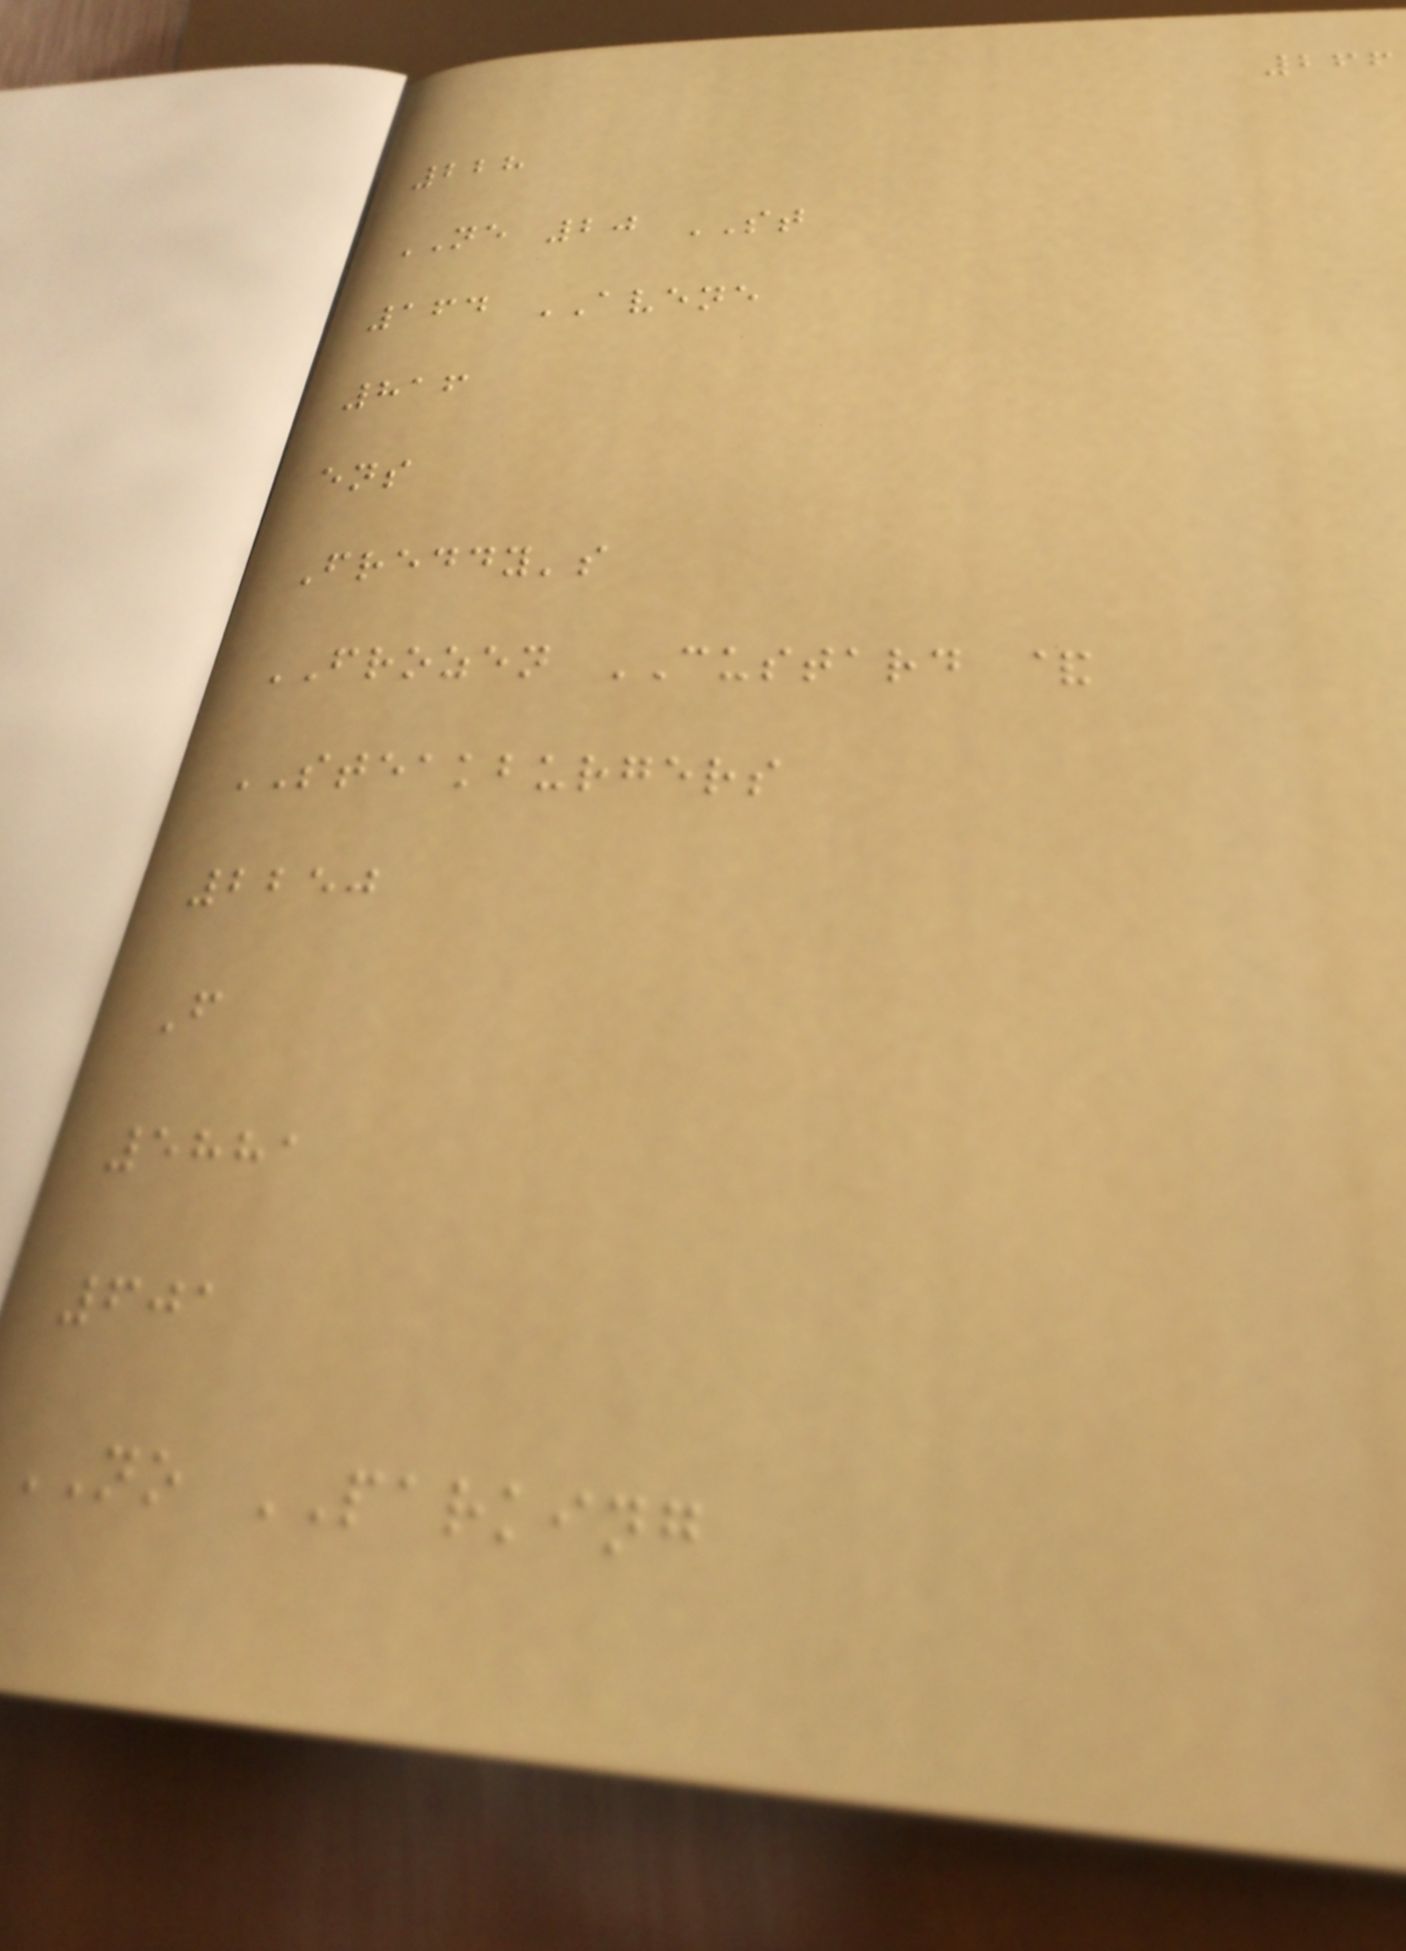266
228
NE 20 ST
164 AVENE
816
ens
Freddy's
FROZEN CUSTARD &
STEAKBURGERS
2250
F
5881
601
NO PARKING
